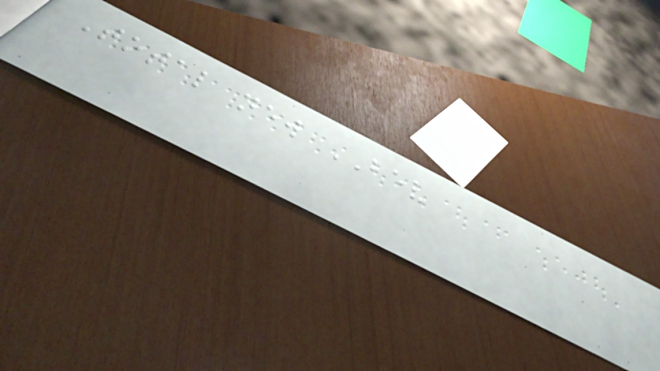Total new BEV
